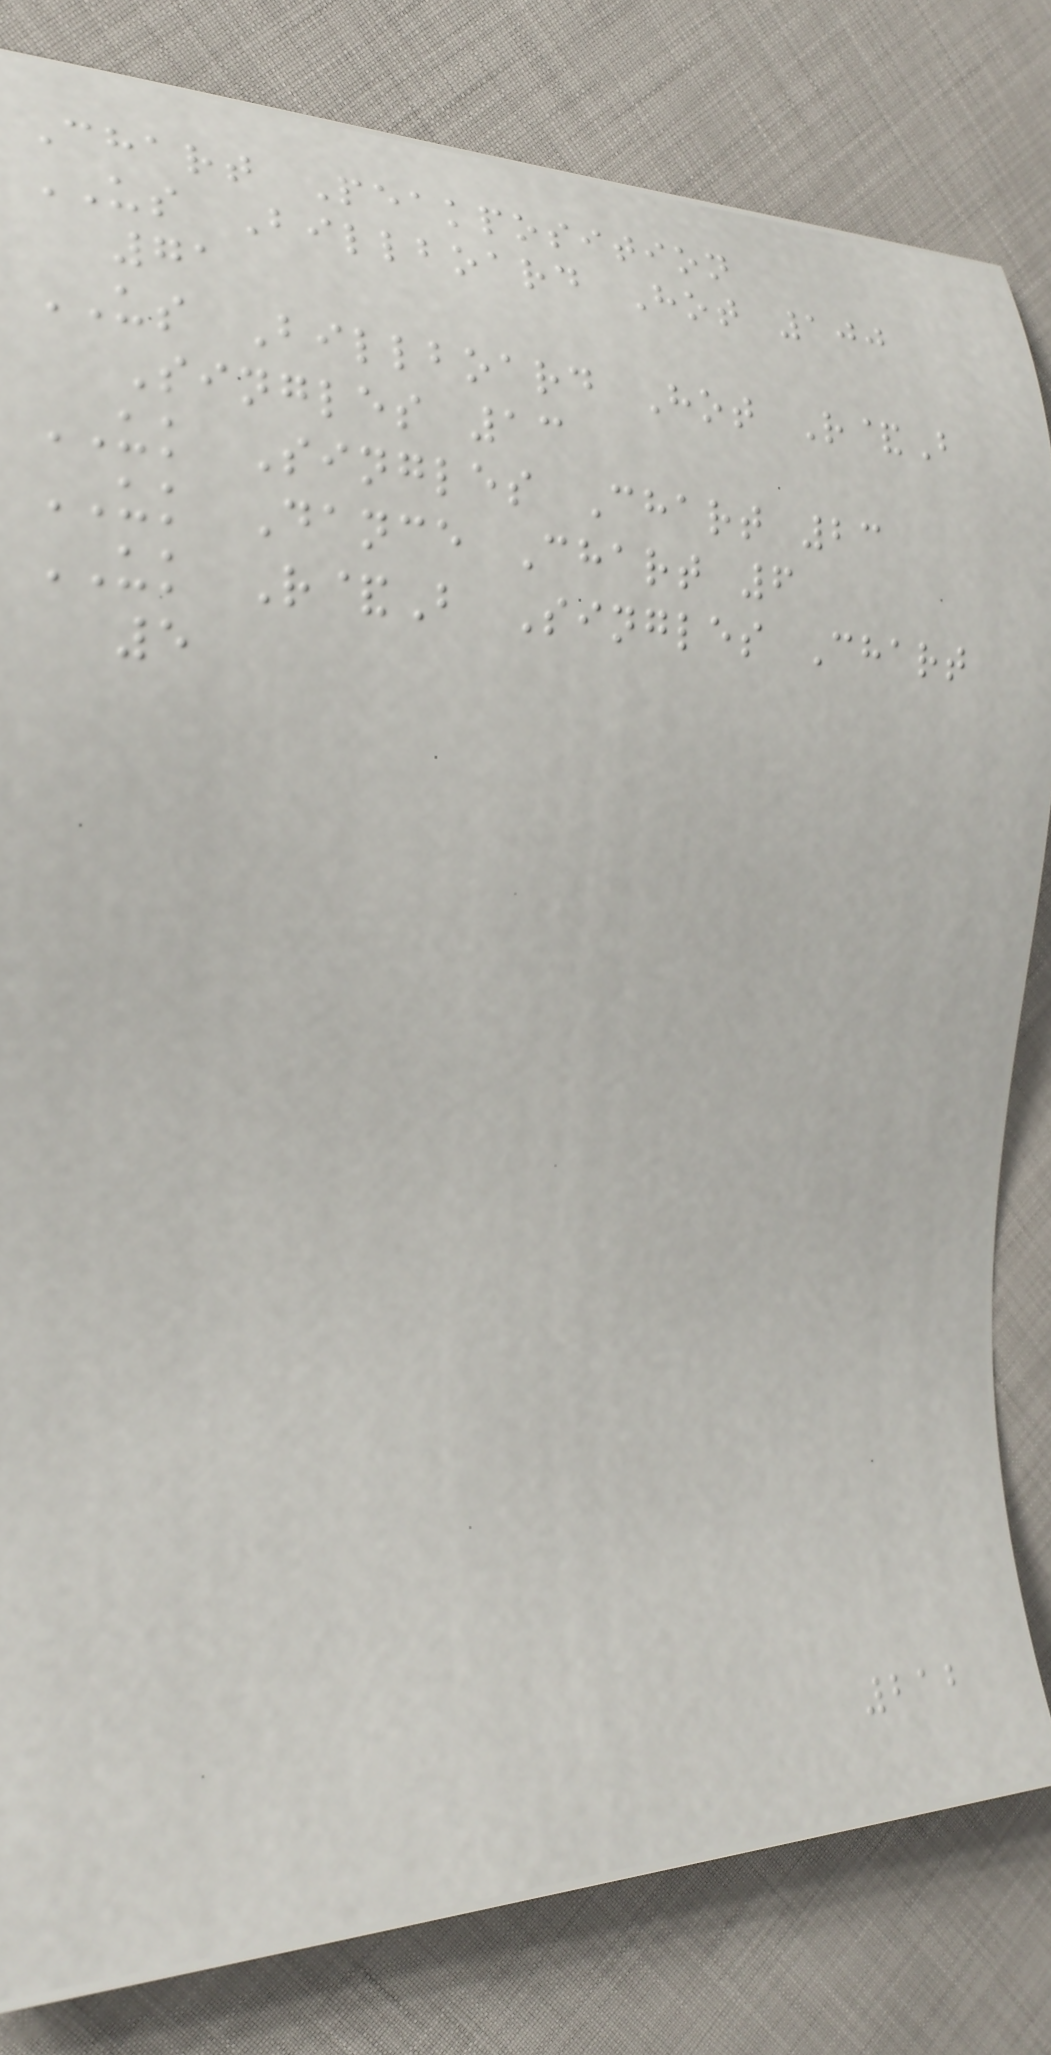Chart Peakposition
US Billboard Hot 100
71
US Billboard Hot R&B
Singles 13
UK Singles Chart 23
UK Dance Chart 6
UK R&B Singles Chart
5
212
